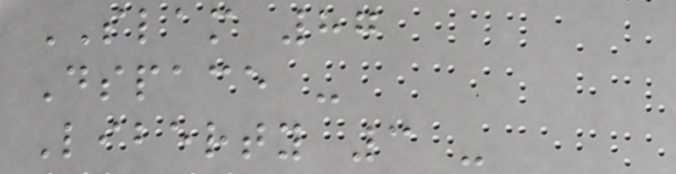SLAM 87
Dspace -
Liberty 3 -
